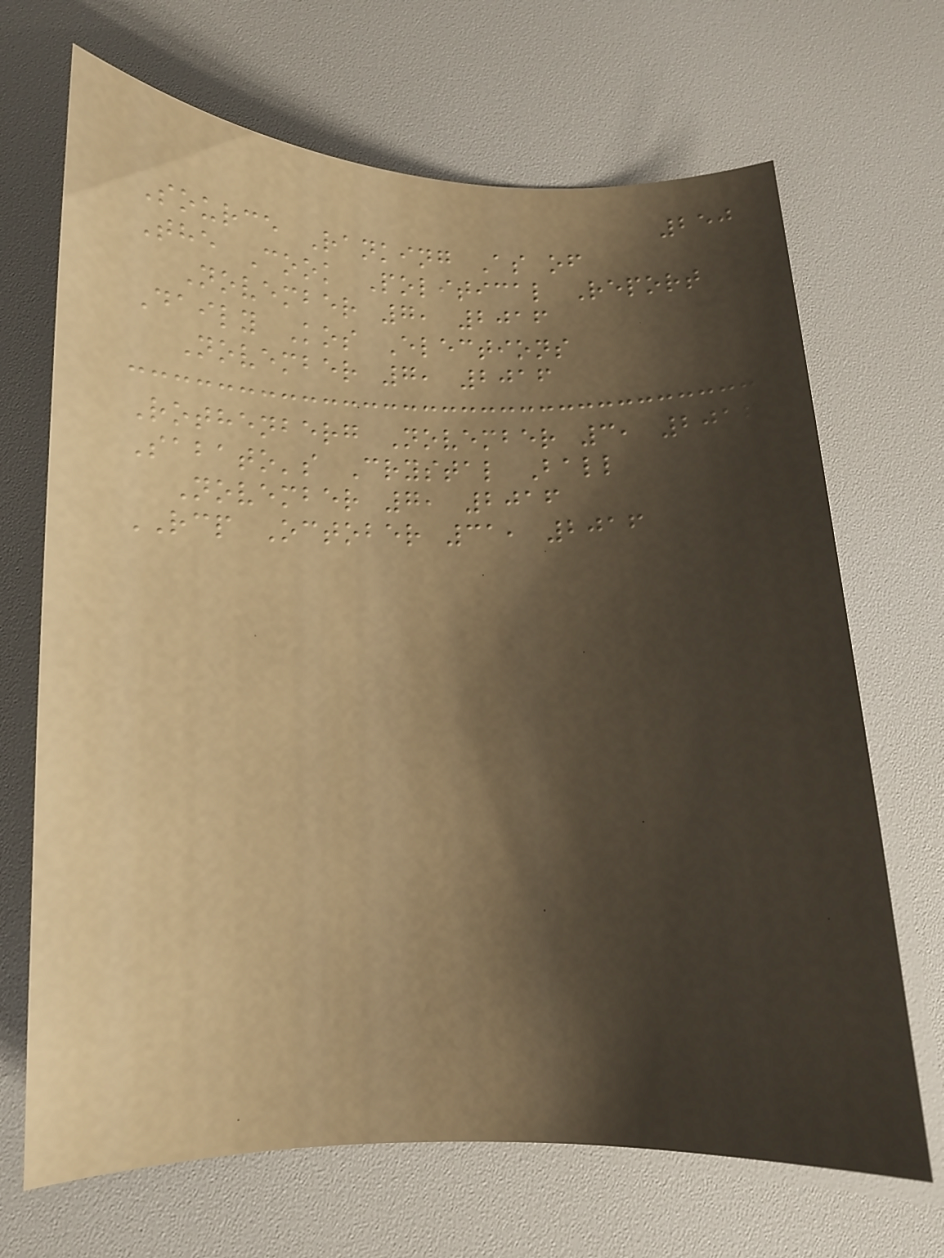250
Source Ranking As of
The Cook Political Report
November 7, 2016
Daily Kos Elections
November 7, 2016
Rothenberg November 3, 2016
Sabato's Crystal Ball
November 7, 2016
RCP October 31, 2016
